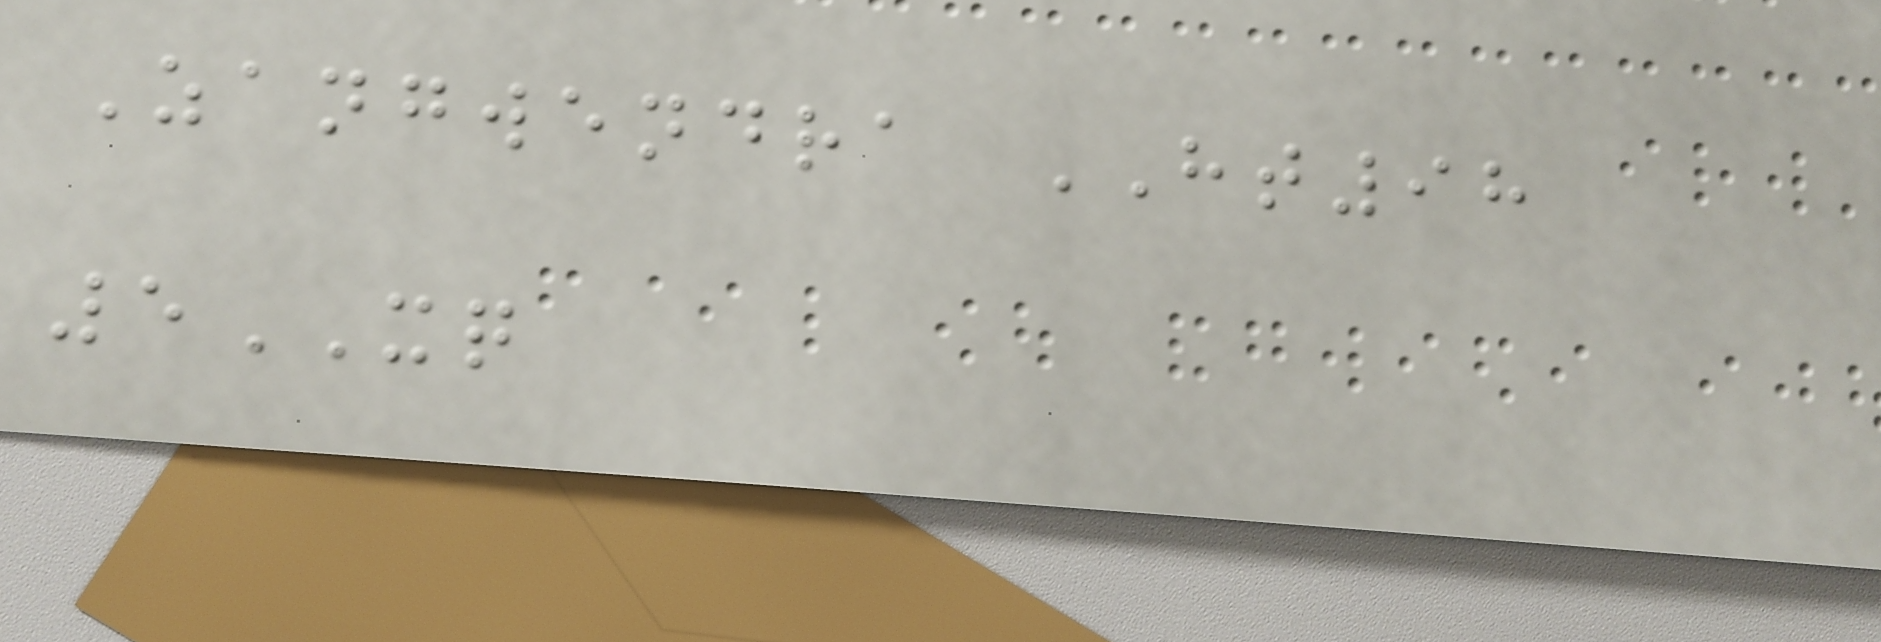Zangwendra HT98
5XQ
